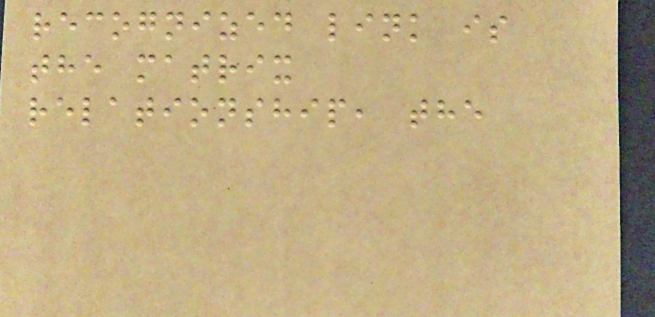recognized link is
the matrix
relationship, the
